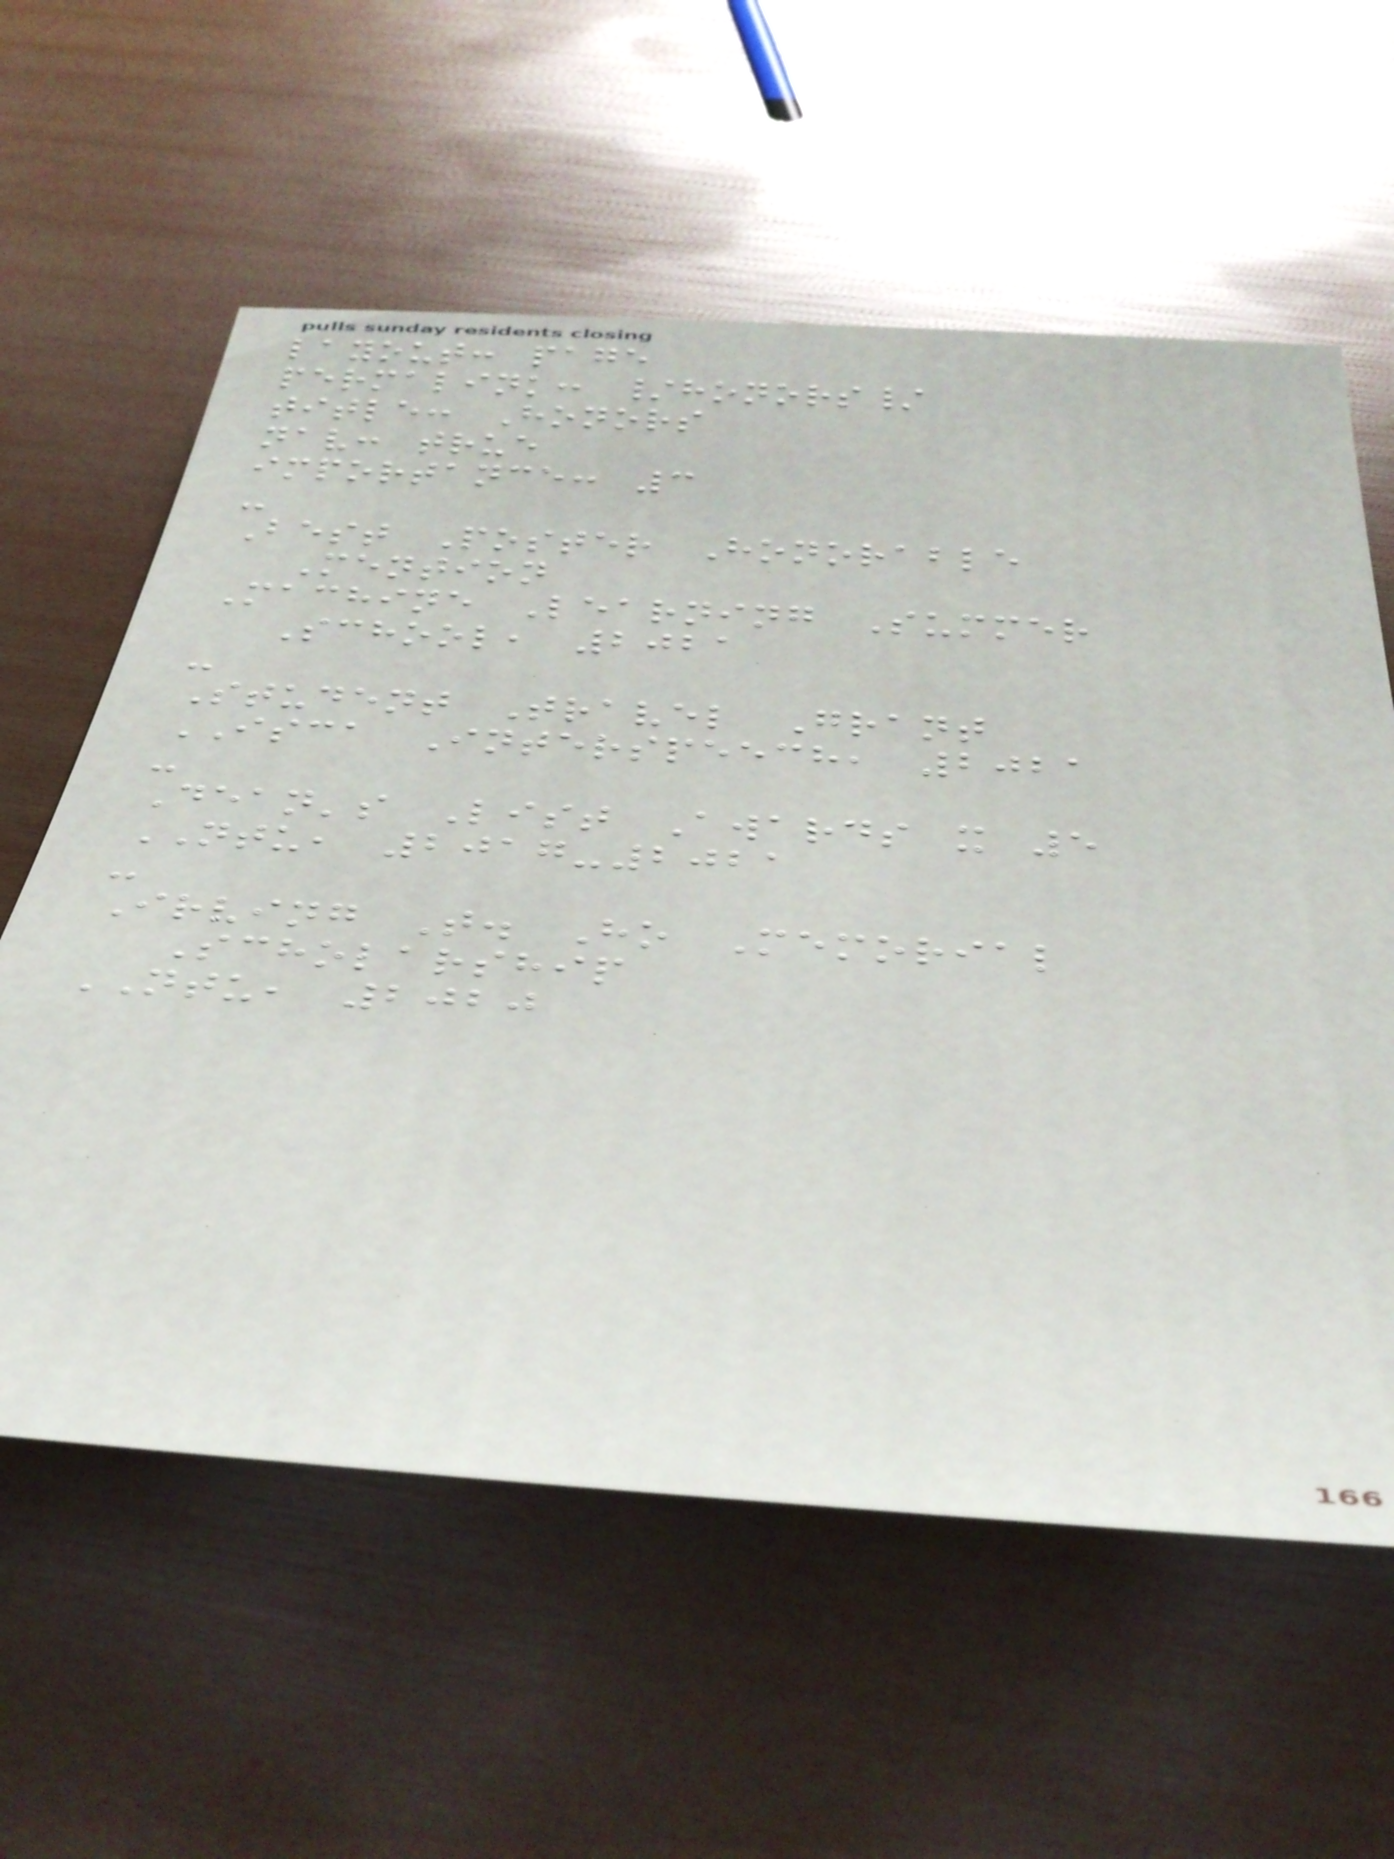layout: page
permalink: /honors/
title: Honors
nav: true
importance: 3
-
Best Poster Honorable
Mention
Machine Learning Summer
School, 2021
-
Student Travel Grant
ISCA Interspeech, 2021
-
Dean's List Awards x 5
NTU, 2017-2021
-
Irving T. Ho Memorial
Scholarship
NTU, 2020
